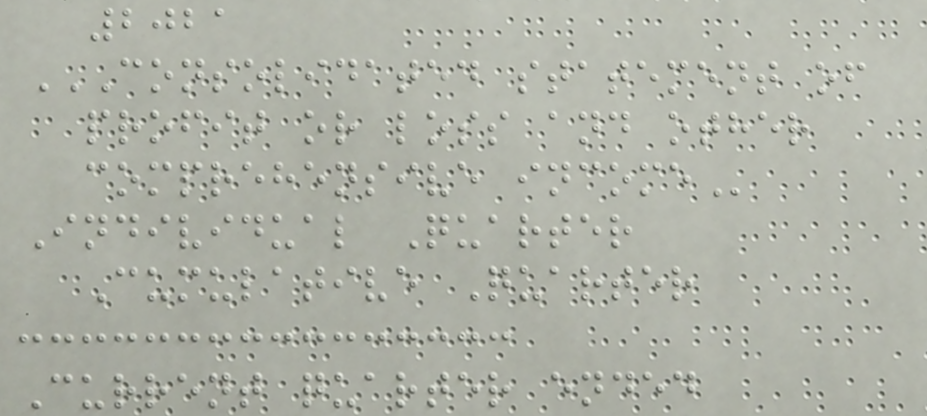2021
CONSOLIDATED STATEMENT OF
PROFIT OR LOSS AND OTHER
COMPREHENSIVE INCOME
Individual Quarter
Cumulative Quarter
Current quarter ended
